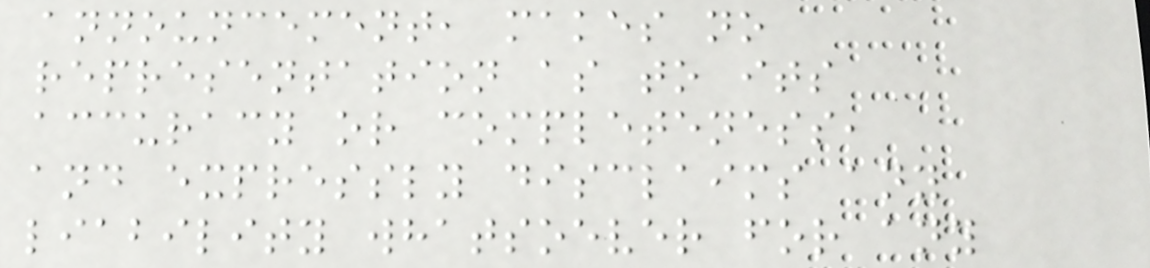announcement, makes no
representation as to its
accuracy or completeness,
and expressly disclaims any
liability whatsoever for any
